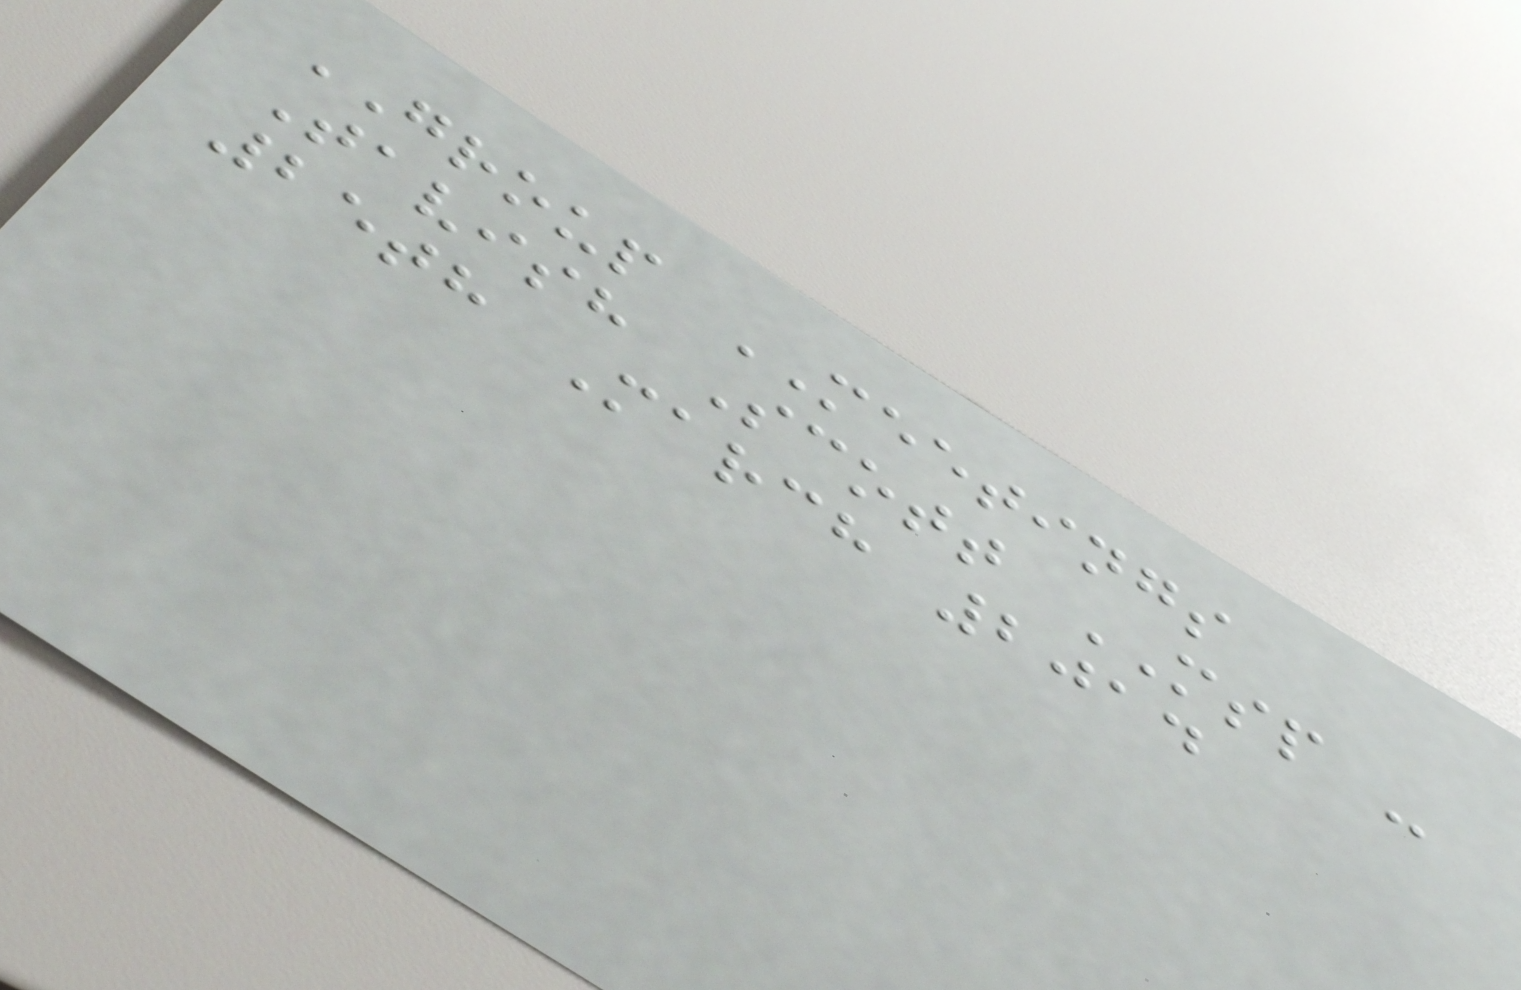GROUP MEETINGS
Tavish Scott MSP -
25th March 2014
